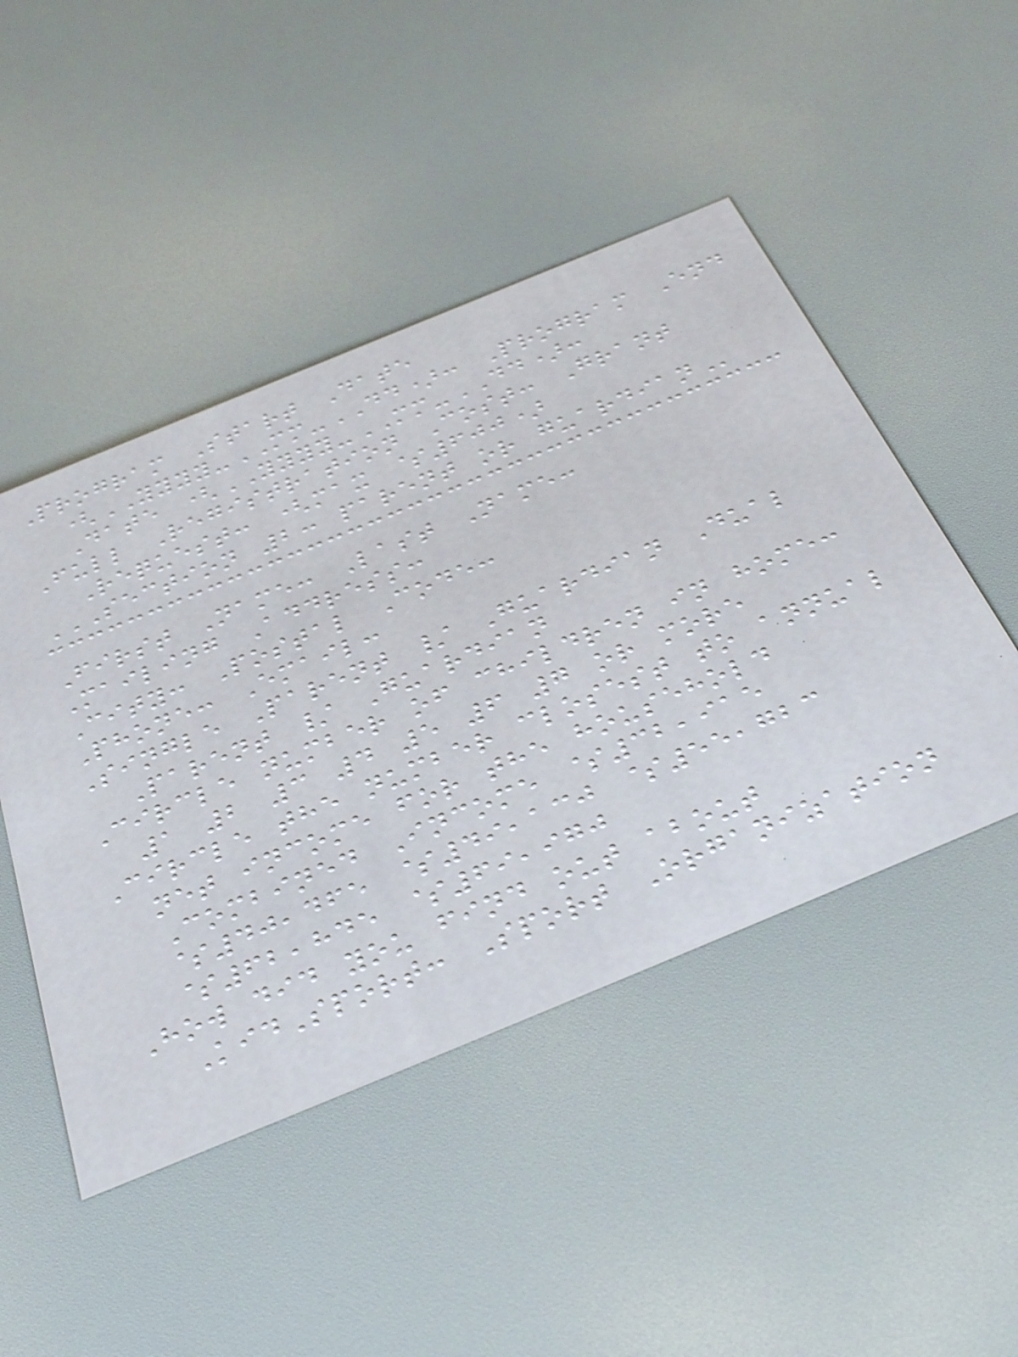Program Start Date
(YYYY-MM-DD): Program End
Date (YYYY-MM-DD):
Full Registration Cost: Grant
Request: (max $600)
SECTION 2: PARENT OR GUARDIAN
First Name: Last Name:
Mailing Address:
City: Postal Code:
Phone: Email:
Single Parent / Guardian Dual
Parent / Guardian
Circle number of children in home:
1 2 3 4 5 6 7 or more
Circle the number closest to annual
net income for the household
Combined Income $32,915
$40,465 $49,130 $55,723
$62,845 $69,970
How did you find out about
KidSport: Sport Organization
